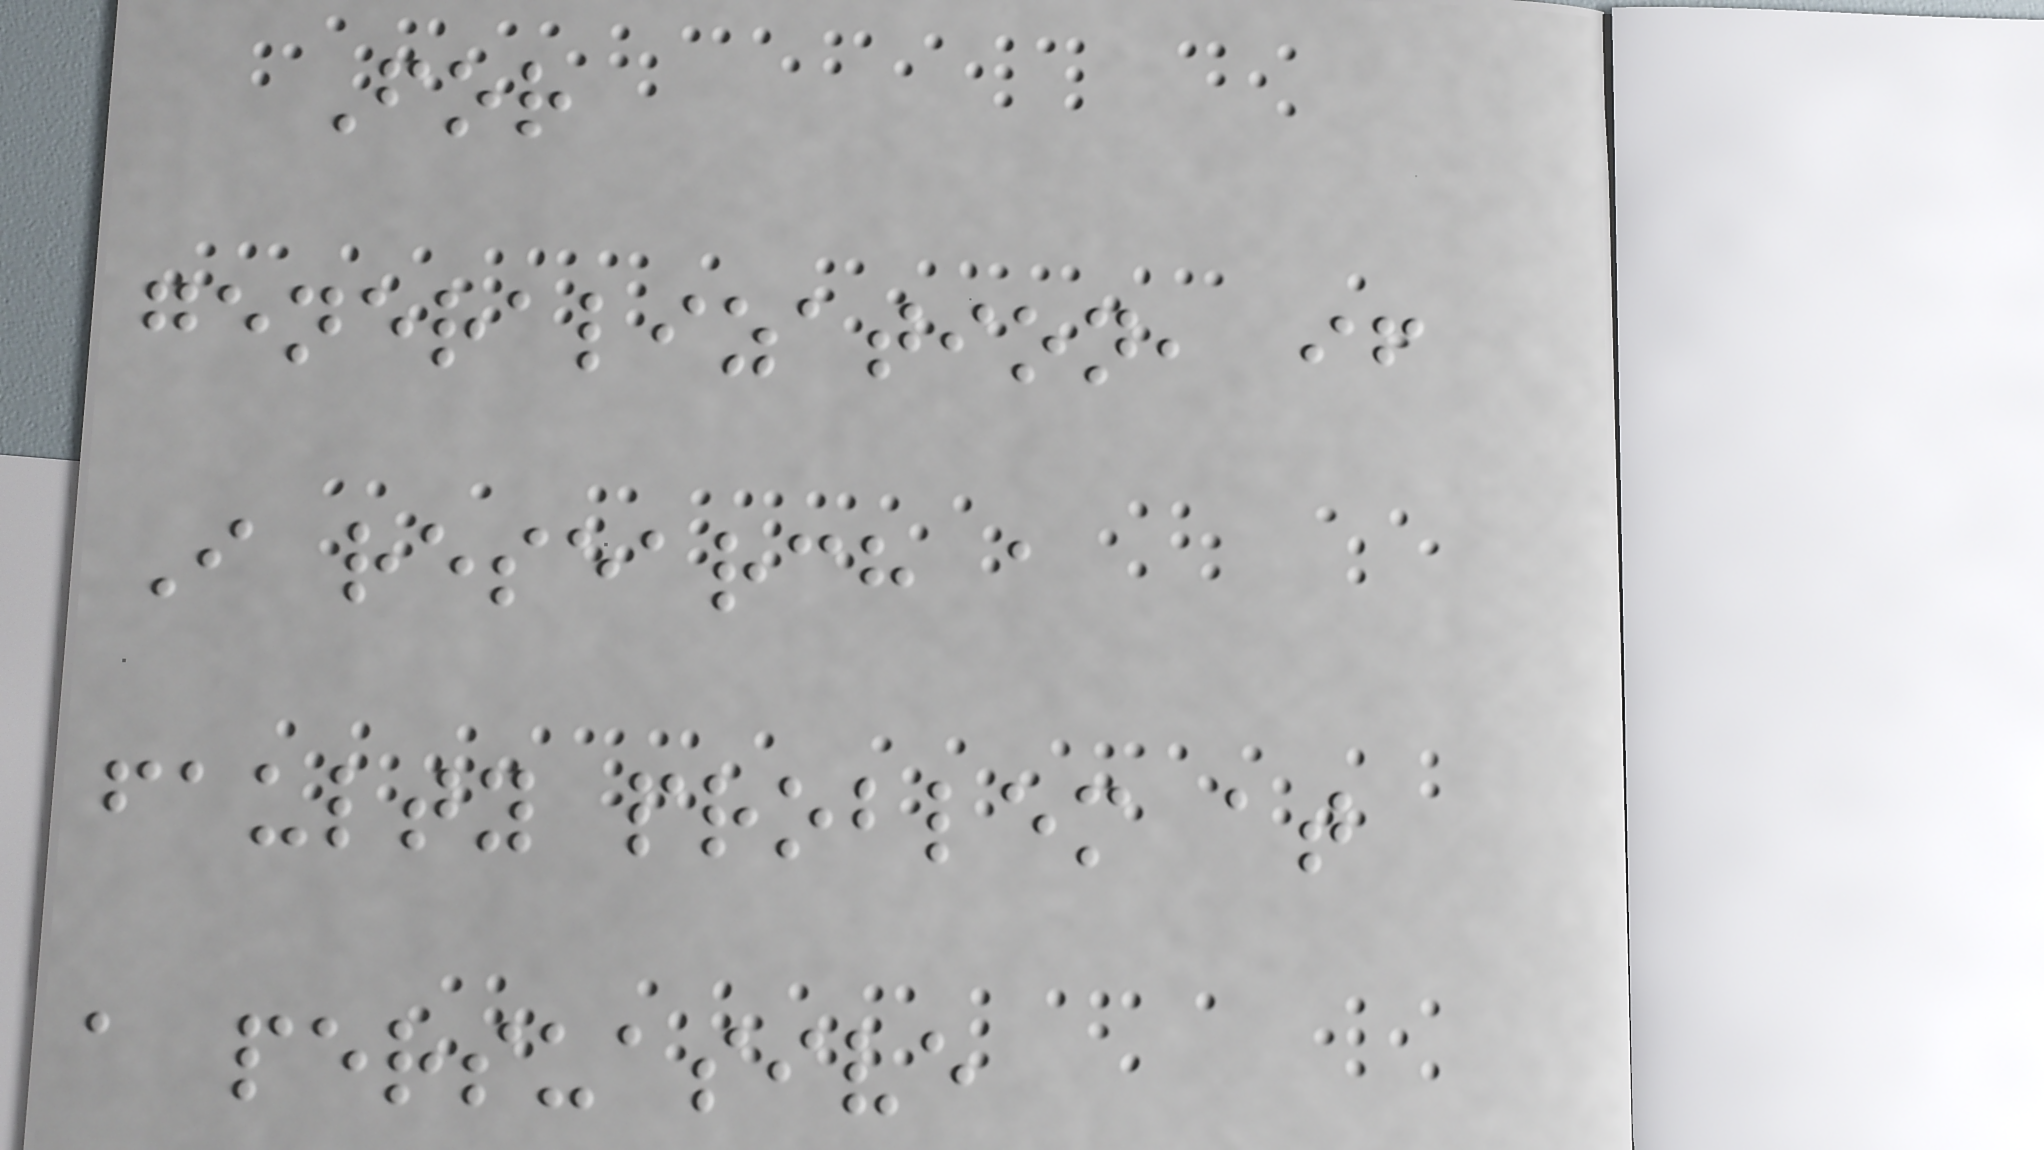For
generalization, if
I research a
faulty problem at
a persuasive
